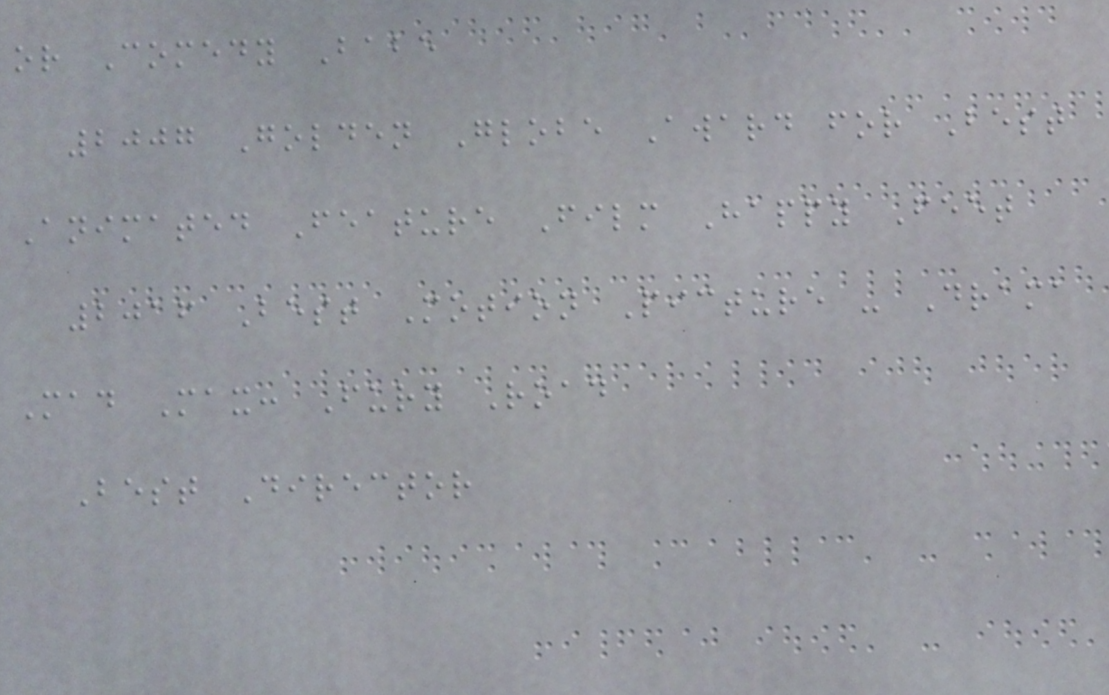or Comedy Babe
2007 Golden Globe Award for Best
Animated Feature Film Happy Feet
2016 Best Motion Picture - Drama
Mad Max: Fury Road
Best Director
